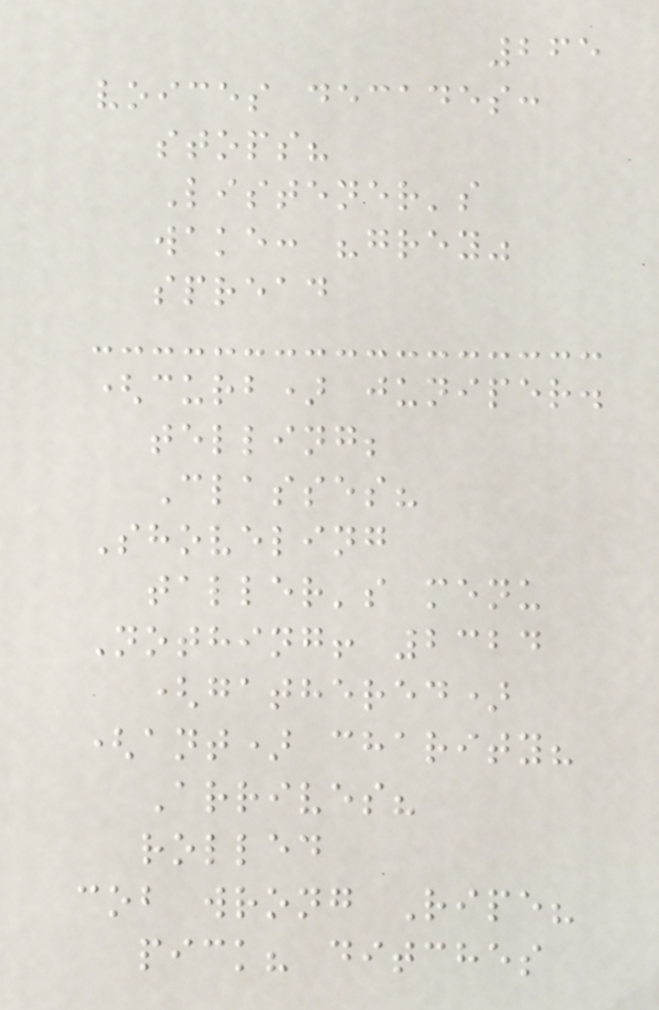265
voices decades:
stops?
Listener's
wake: "grey"
spread
(curb) juniper.
telling;
Classes?
Shoveling
taller's menu
Nothing! 2324
(gathered)
(ant) charity?
Arrives?
rolled
cob wrong Ripe?
pick? ditches
